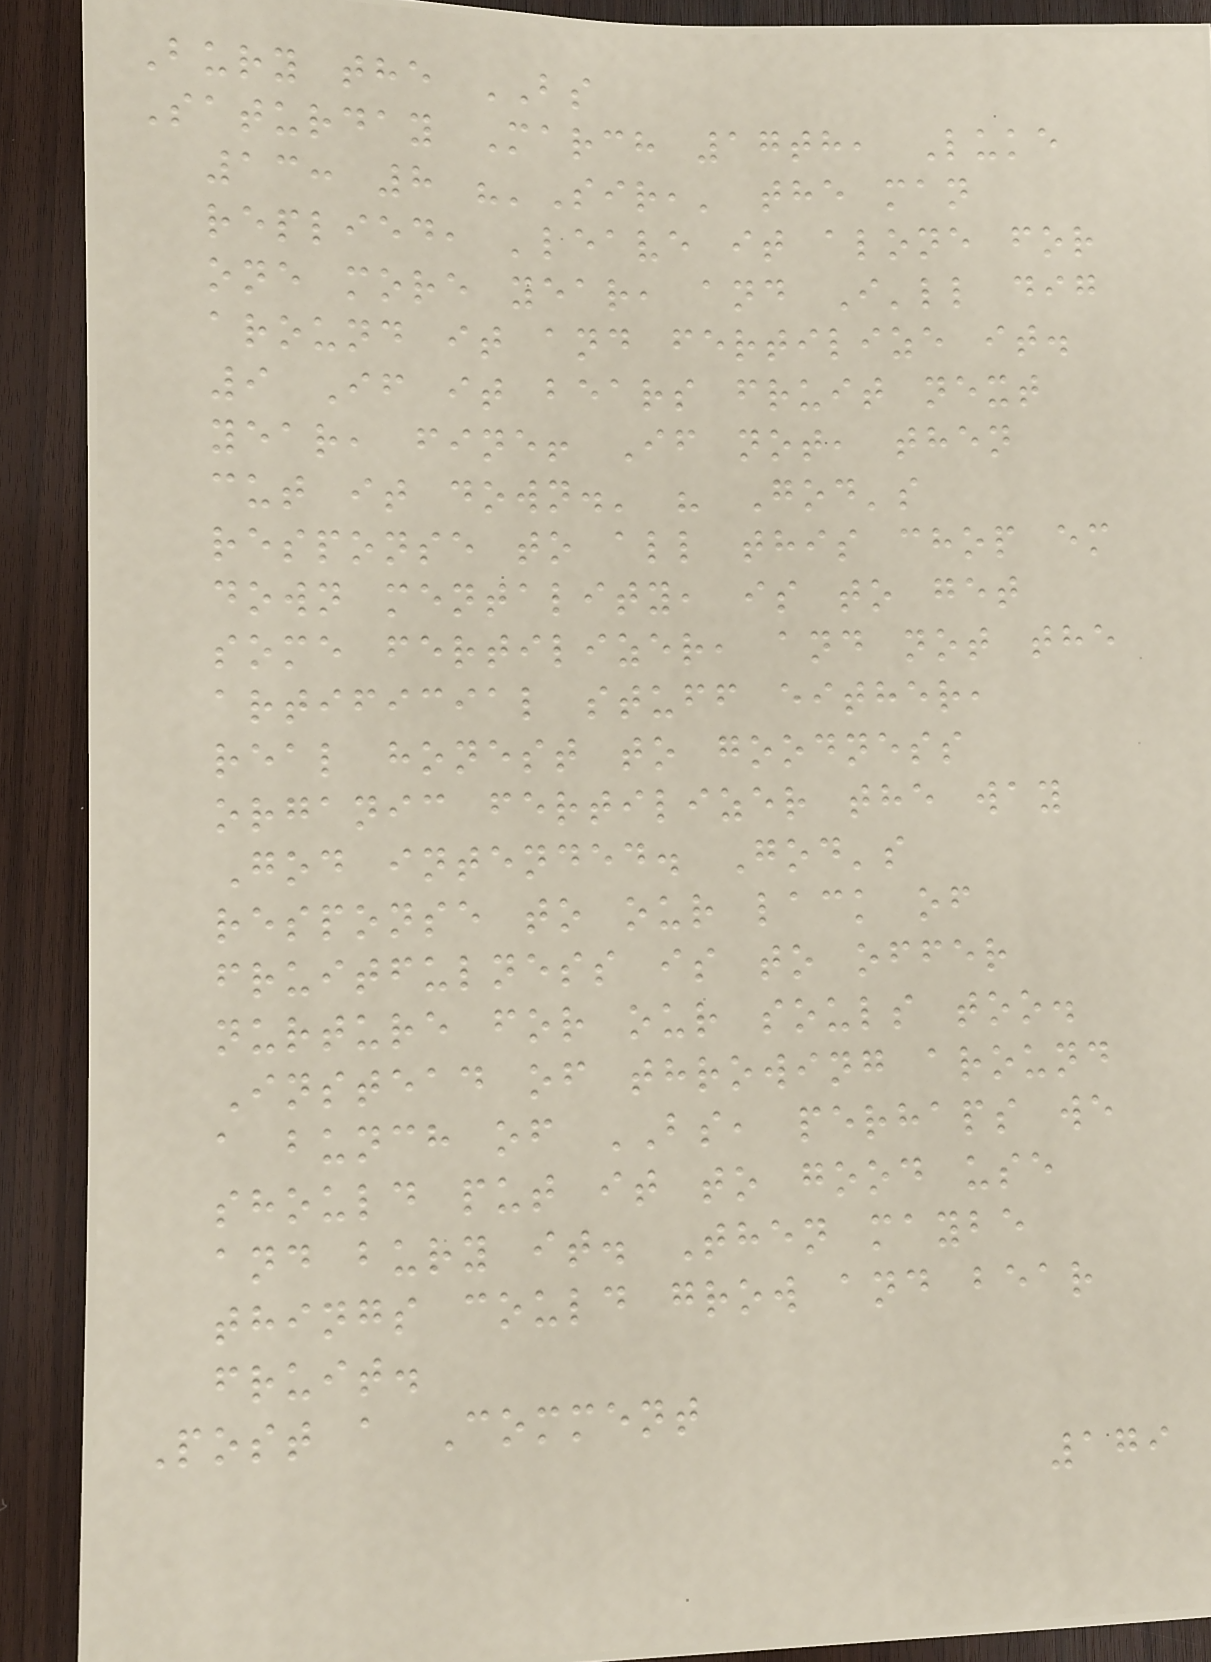Bury the BS
Saturday March 17th, Luke
13: 8 "'Sir,' the man
replied, 'leave it alone for
one more year, and I'll dig
around it and fertilize it.
9 If it bears fruit next
year, fine! If not, then
cut it down.' " God's
response to all this chop em
down mentality, is to get
some fertilizer, and not the
artificial stuff either,
real honest to goodness
organic fertilizer the way
God intended. God's
response to our lack of
fruitfulness is to offer
nurture for our souls too.
Instead of throwing around
a bunch of BS, perhaps we
should put it to good use
and bury it. Then maybe
things could grow and bear
fruit.
Post a Comment
179
